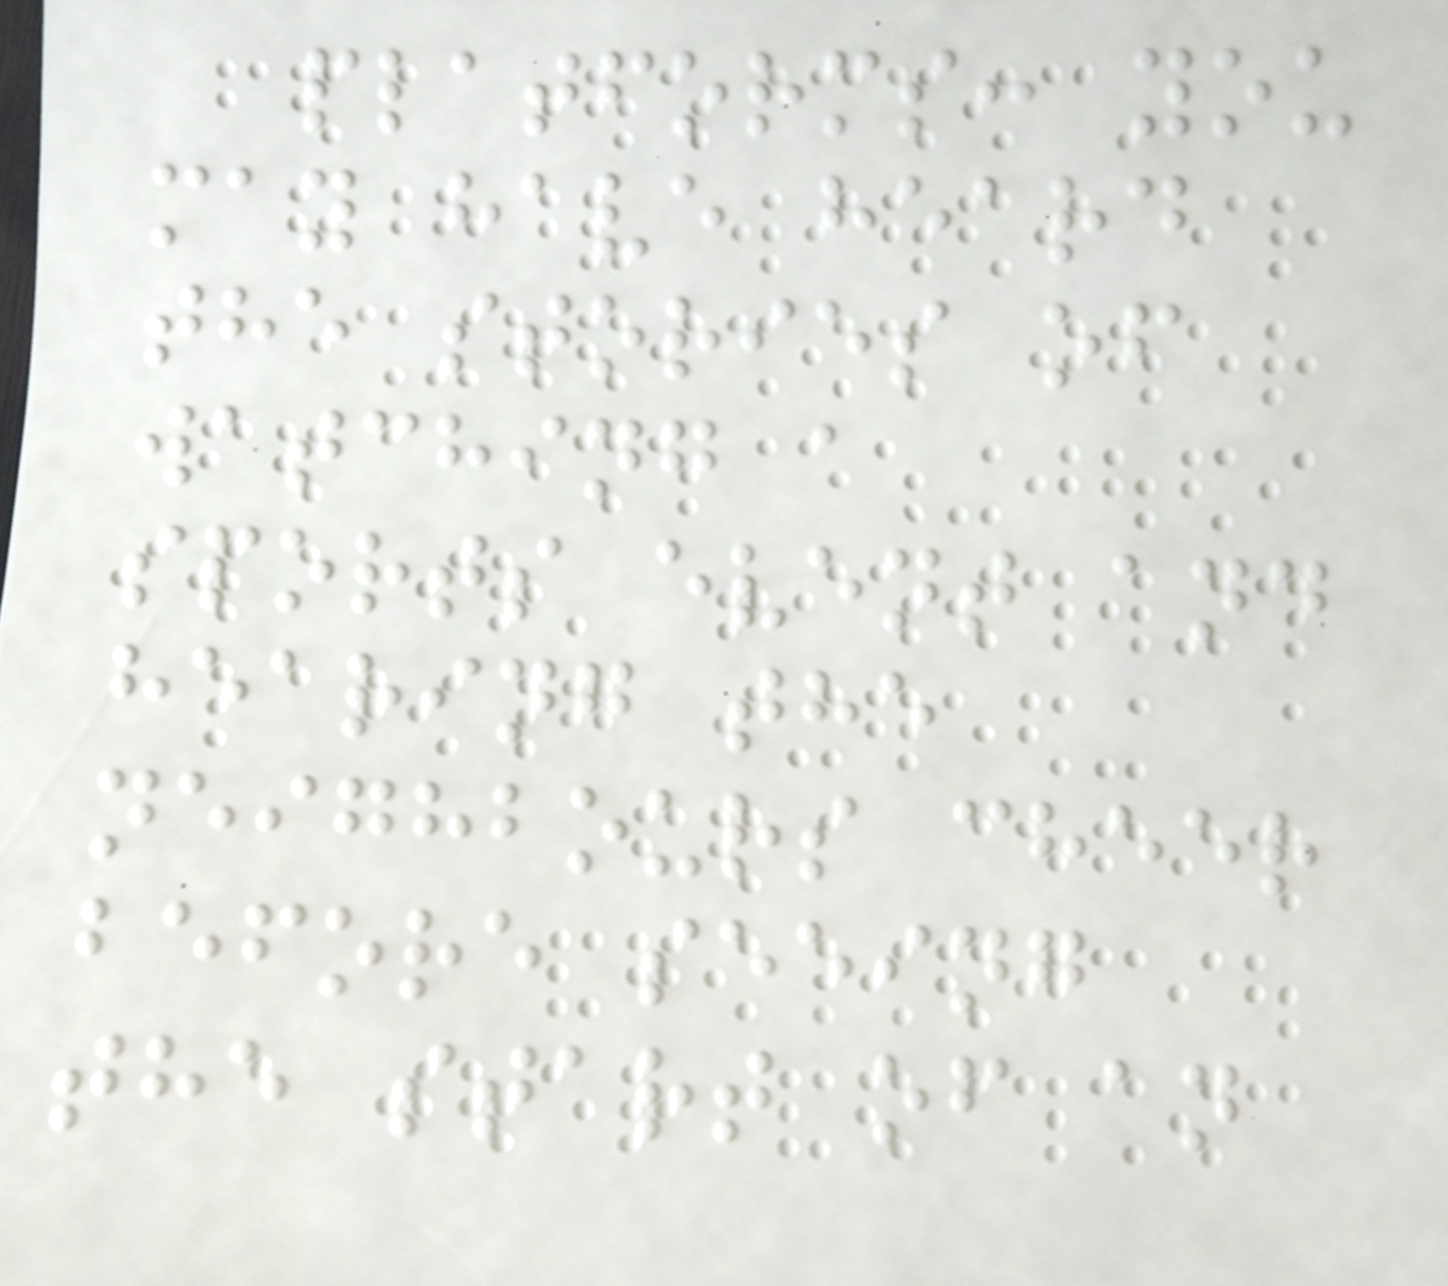platforms: you
may have heard
the stories of
watching a
sports event and
hearing the
neighbours cheer
before seeing
the start of an
